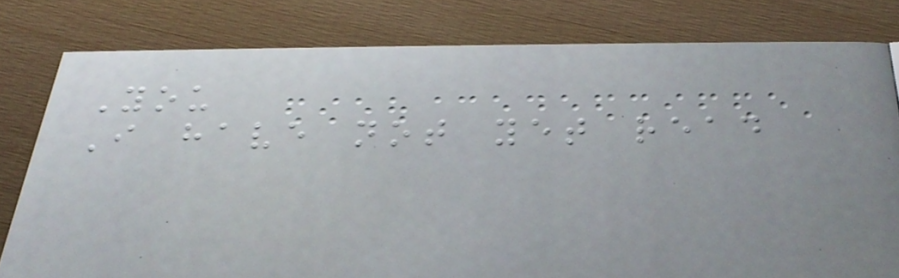You
I have not yet read
